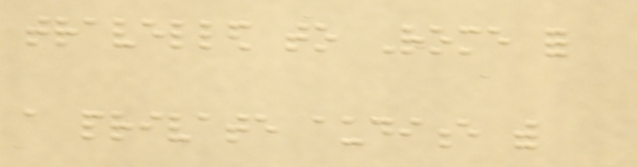travelled to Rome for
a private audience with
